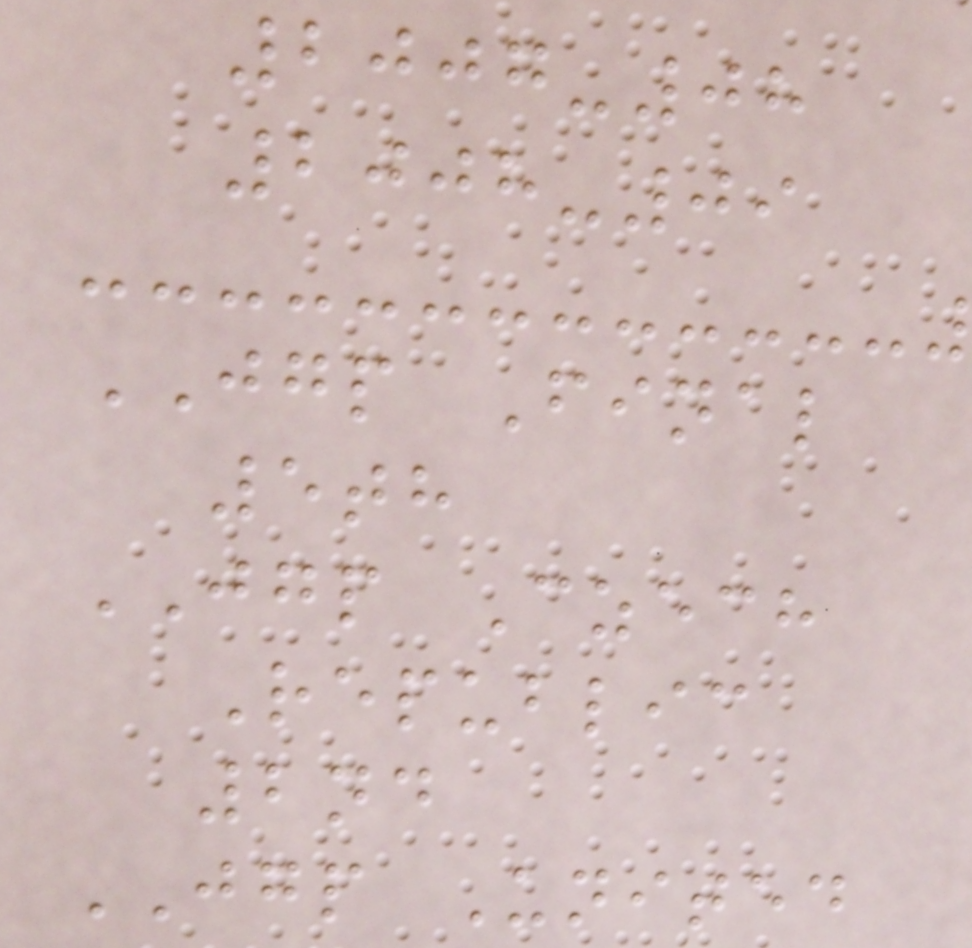2007-08
2008-09
JGP Final
5th
JGP Czech
Republic
2nd
JGP United
